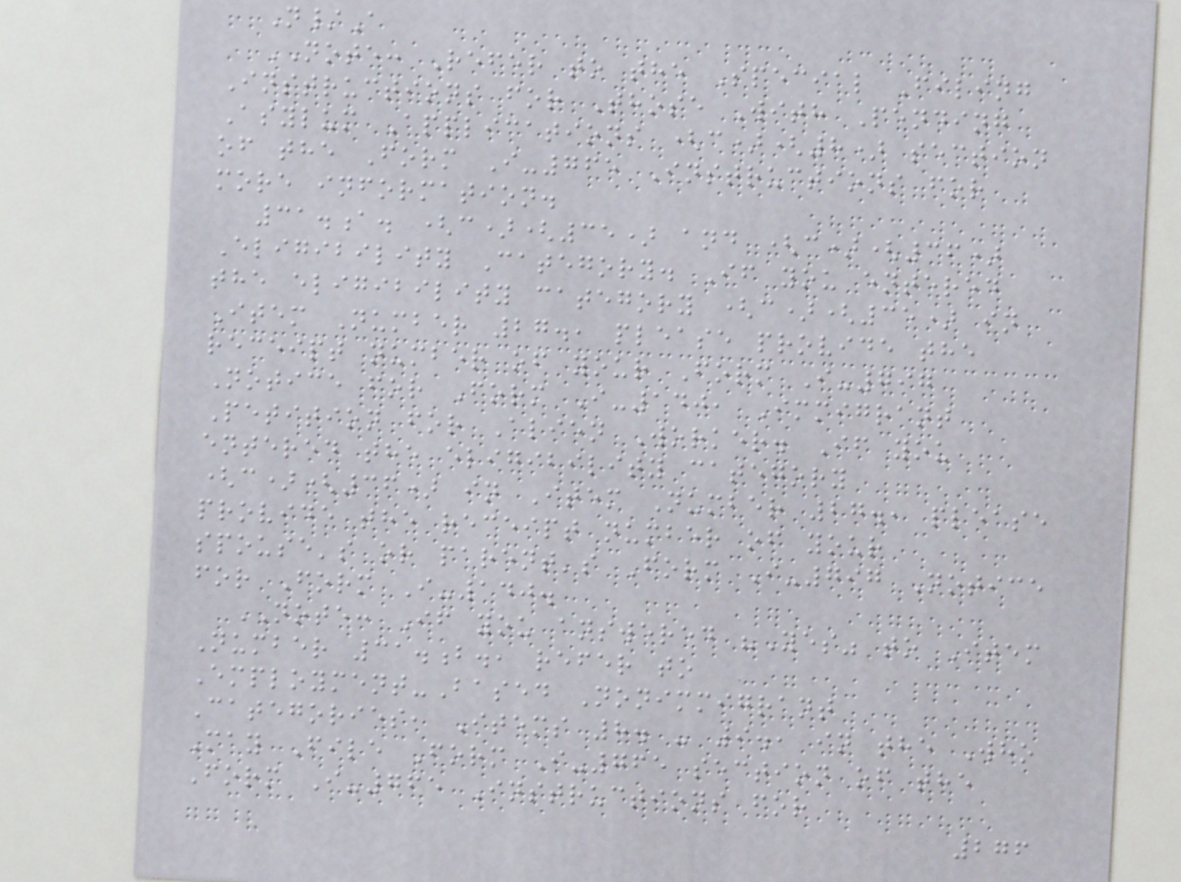N/A
NOTE: Refer to the Special Filing
Instructions for Those With Pending
Asylum Applications (c)(8) section
of the Form I-765 Instructions for
more information.
31.a. (c)(35) and (c)(36)
Eligibility Category. If you entered
the eligibility category (c)(35) in
Item Number 27., please provide the
receipt number of your Form I-797
Notice for Form I-140, Immigrant
Petition for Alien Worker. If you
entered the eligibility category
(c)(36) in Item Number 27., please
provide the receipt number of your
spouse's or parent's Form I-797 Notice
for Form I-140.
NOTE: If you answered "Yes" to Item
Number 31.b., refer to
Employment-Based Nonimmigrant
Categories, Items 8. - 9., in the Who
May File Form I-765 section of the
Form I-765 Instructions for
276
